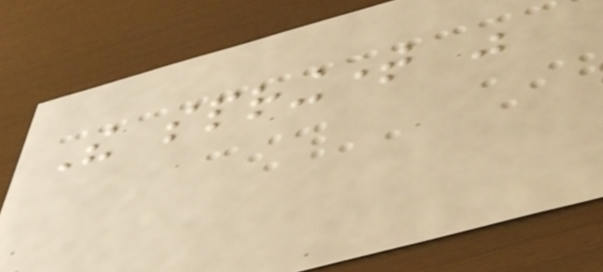The springtime was
